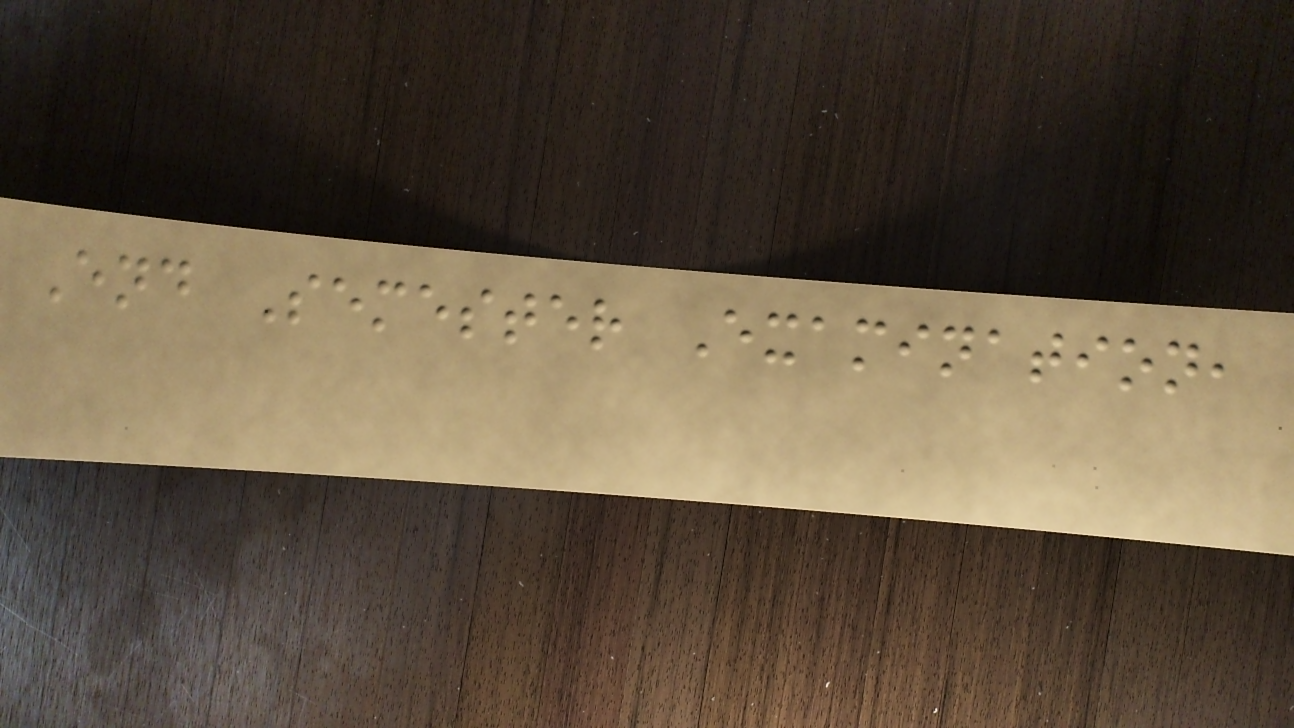End Semester Examination,
